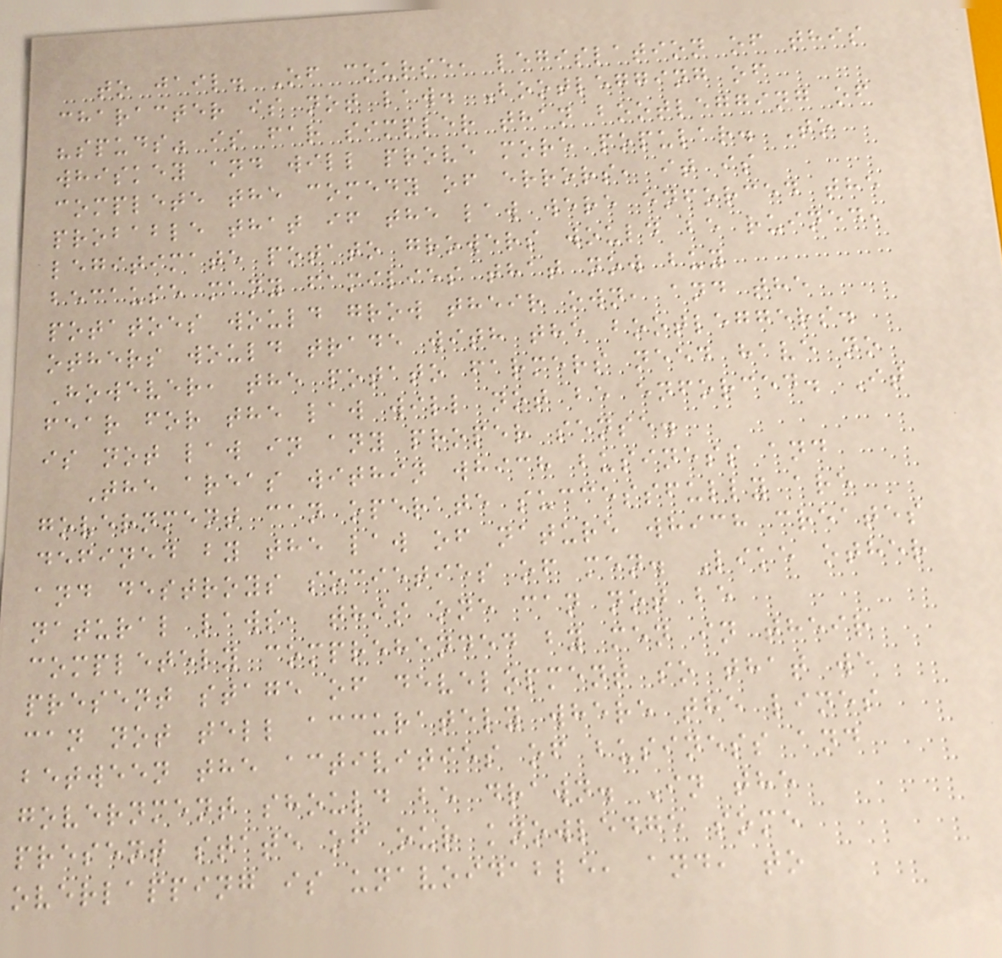to jail. Of course, legislation of this
character is not law. Bootlegging of
"spuds" is far simpler than bootlegging of
whiskey and will prove more popular. To
complete the comedy of errors, it is
probable that if the law were enforced the
legitimate potato growers would be ruined,
because many families that now buy
potatoes would grow their own, and the
others would trade with the bootleggers.
However, the potato farmers need have no
fear for the law will not be enforced. It
is not law in any proper sense.
The areas within which business and
government can operate successfully are
defined by the law of nature which creates
and destroys societies of men. Like other
natural laws, this one can not be
completely comprehended by men in their
present stage of development so that we
can not tell accurately where the lines
between the activities of business and
government should be drawn. In the
present state of our knowledge some
overlapping is unavoidable, and, to
